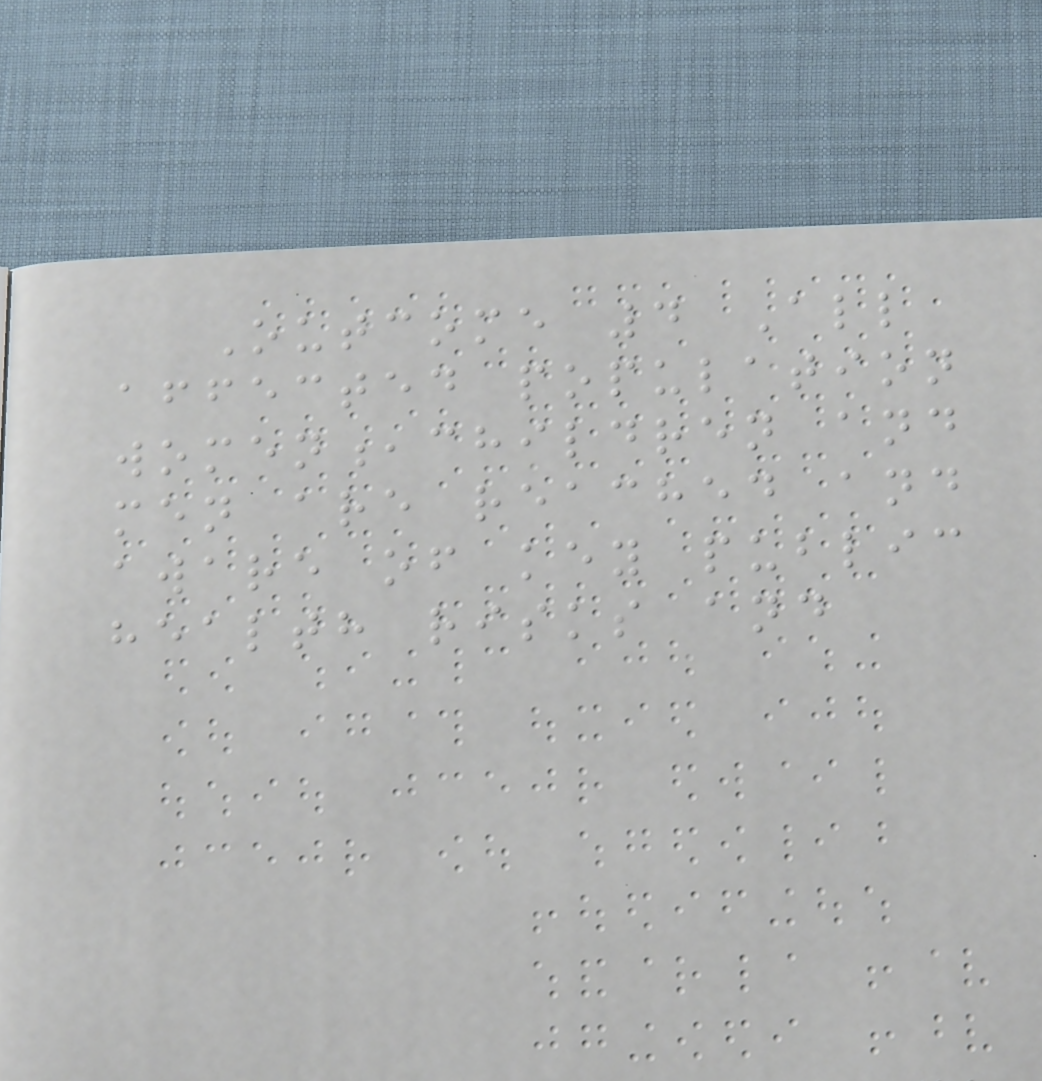Outcome 4 All
affected population
women,children and
men are reached and
aware of key public
health risks and
